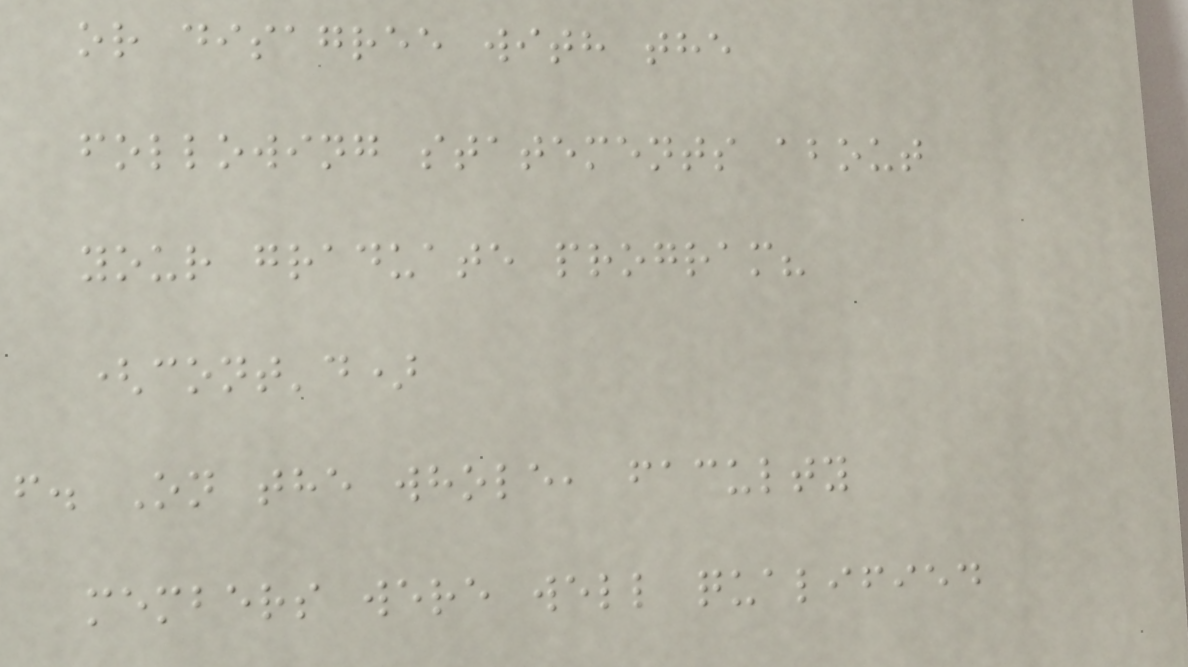or disagree with the
following statements about
your graduate program?
(cont'd)
f. On the whole, faculty
members were well qualified
